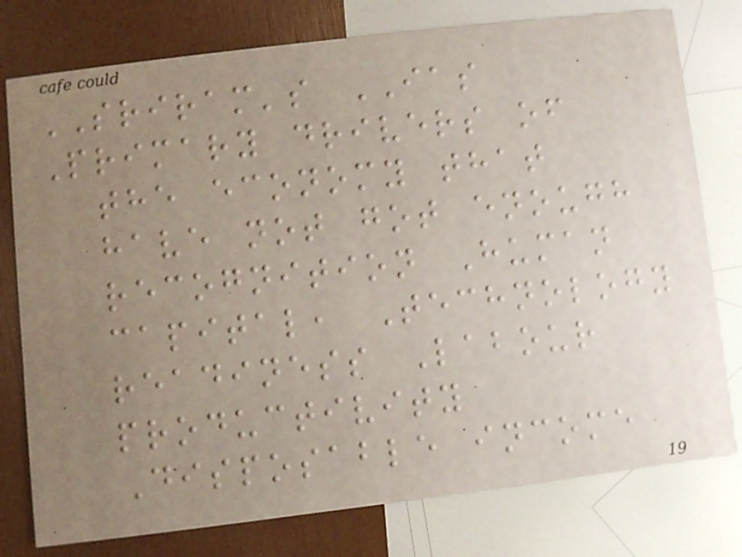SRIRAM's IAS
Primary drivers of
the economy that
have not got enough
recognition Human
capital, Technology
readiness Labour
productivity
Disposable income
